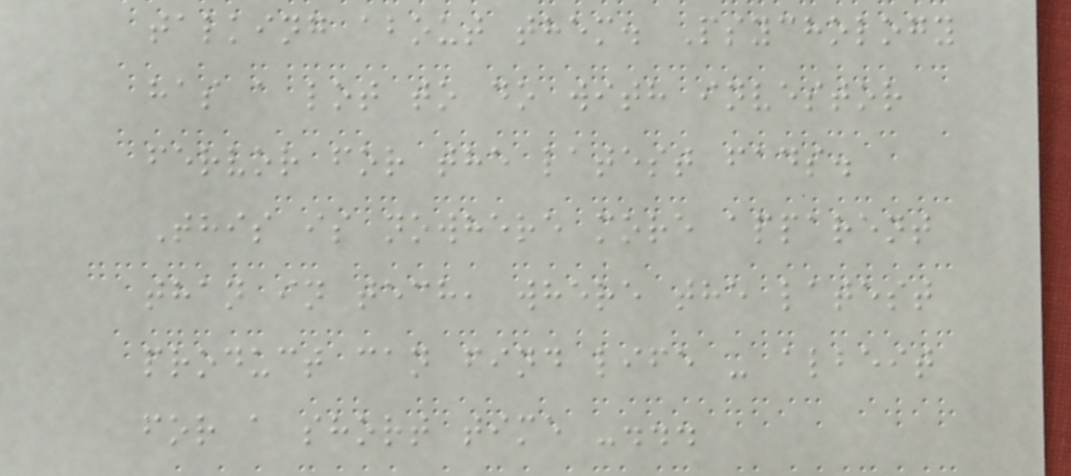talking about them. Psychology
has a lot to do with investor
fervor for the latest fads.
This is nowhere more apparent
than in tech, where the latest
product can find life - albeit
for a short time -...
